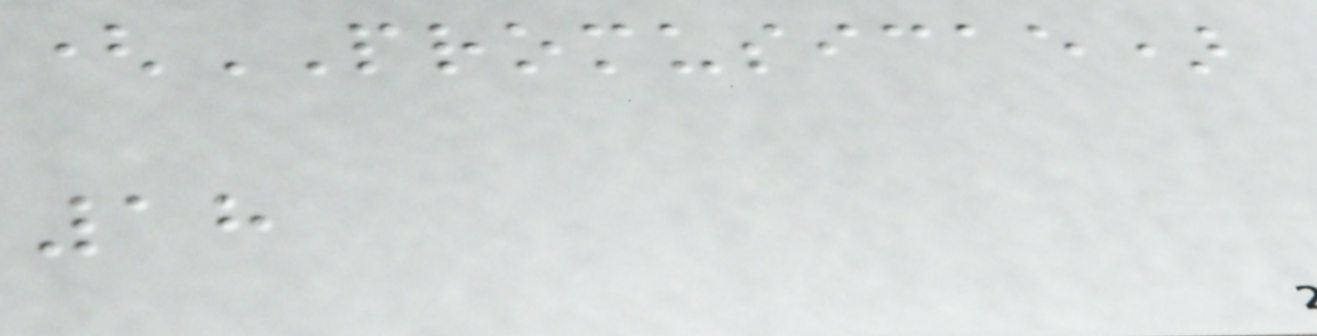(PROMUSICAE)
18
